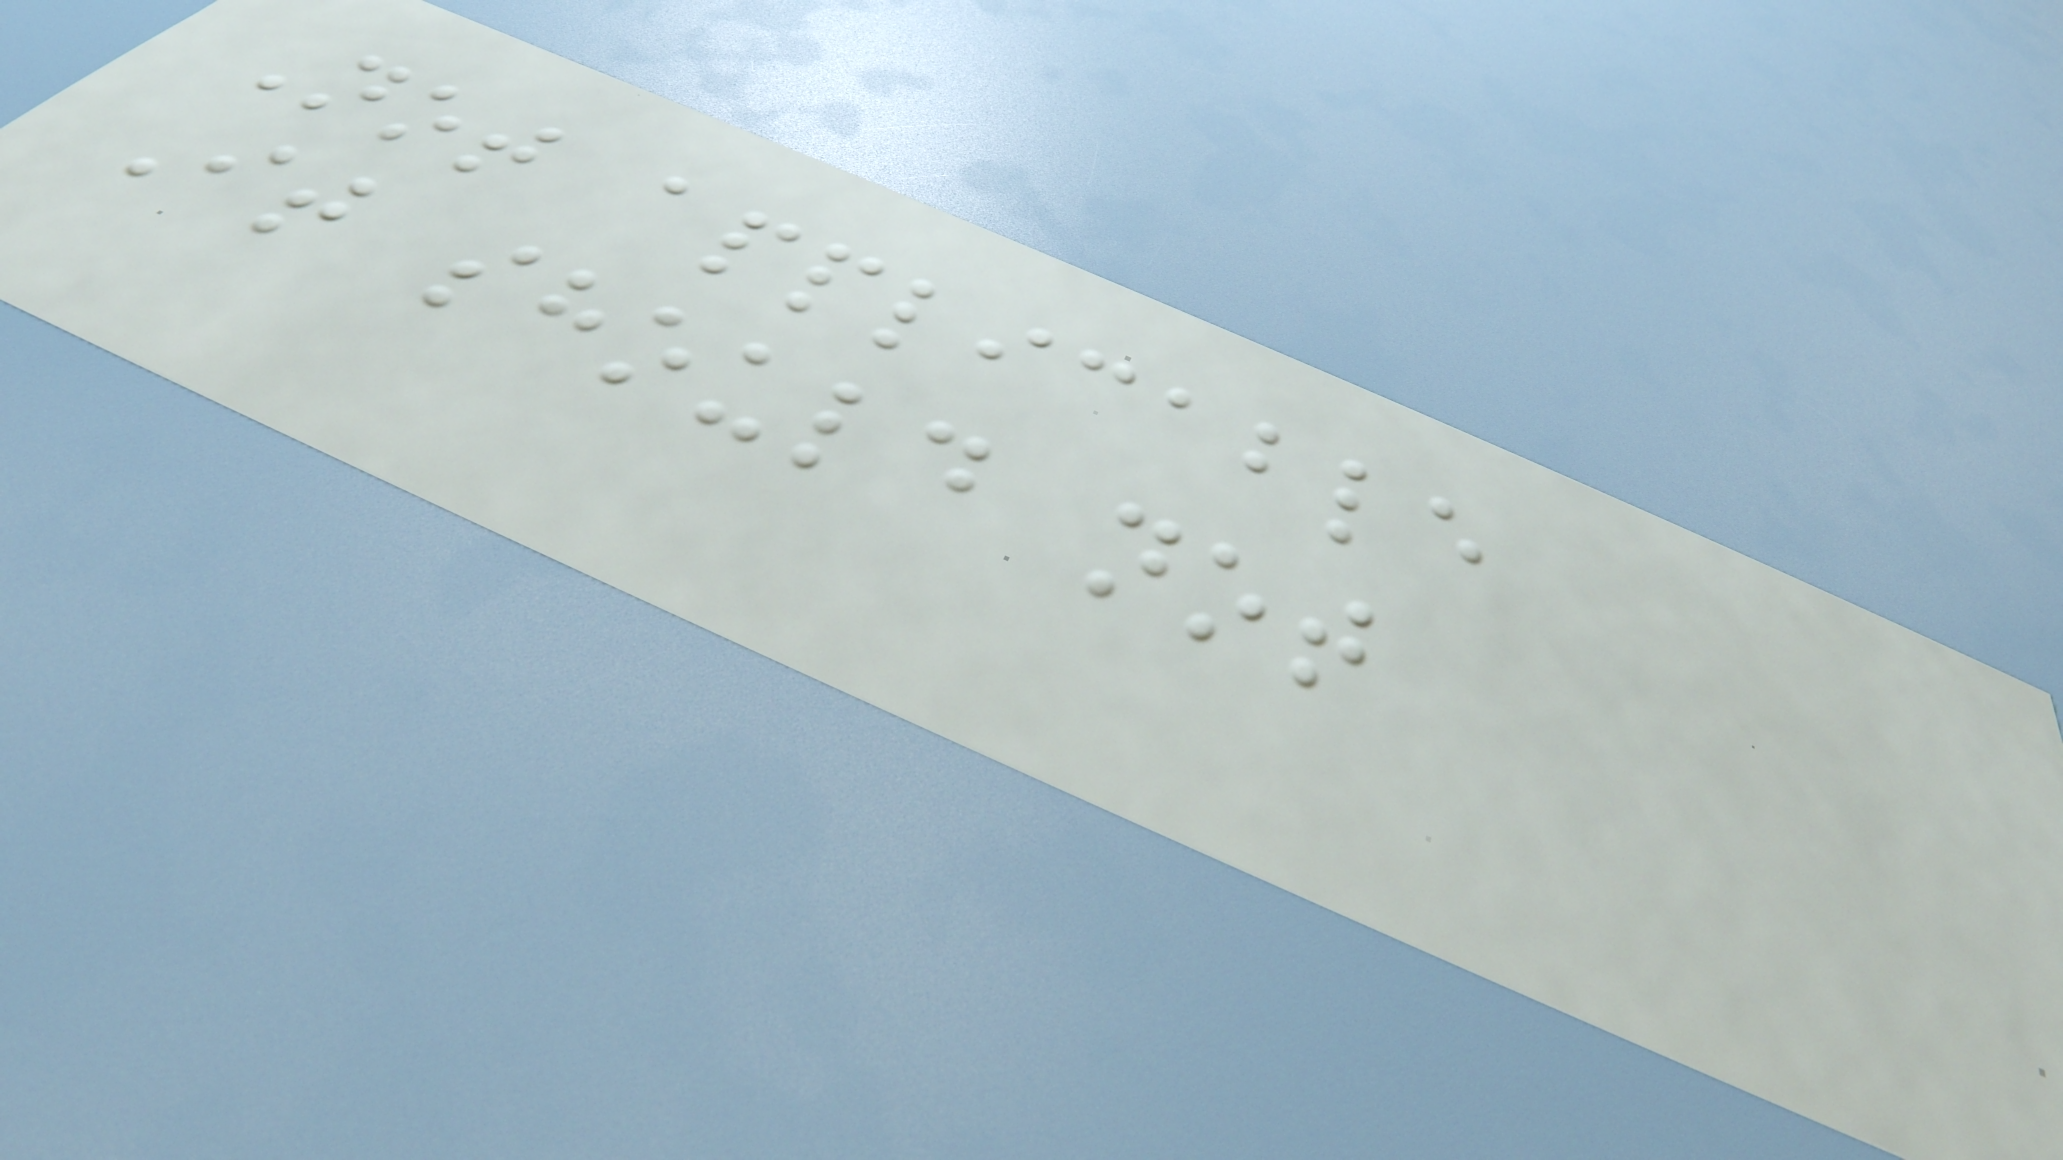Not applicable
It should not
